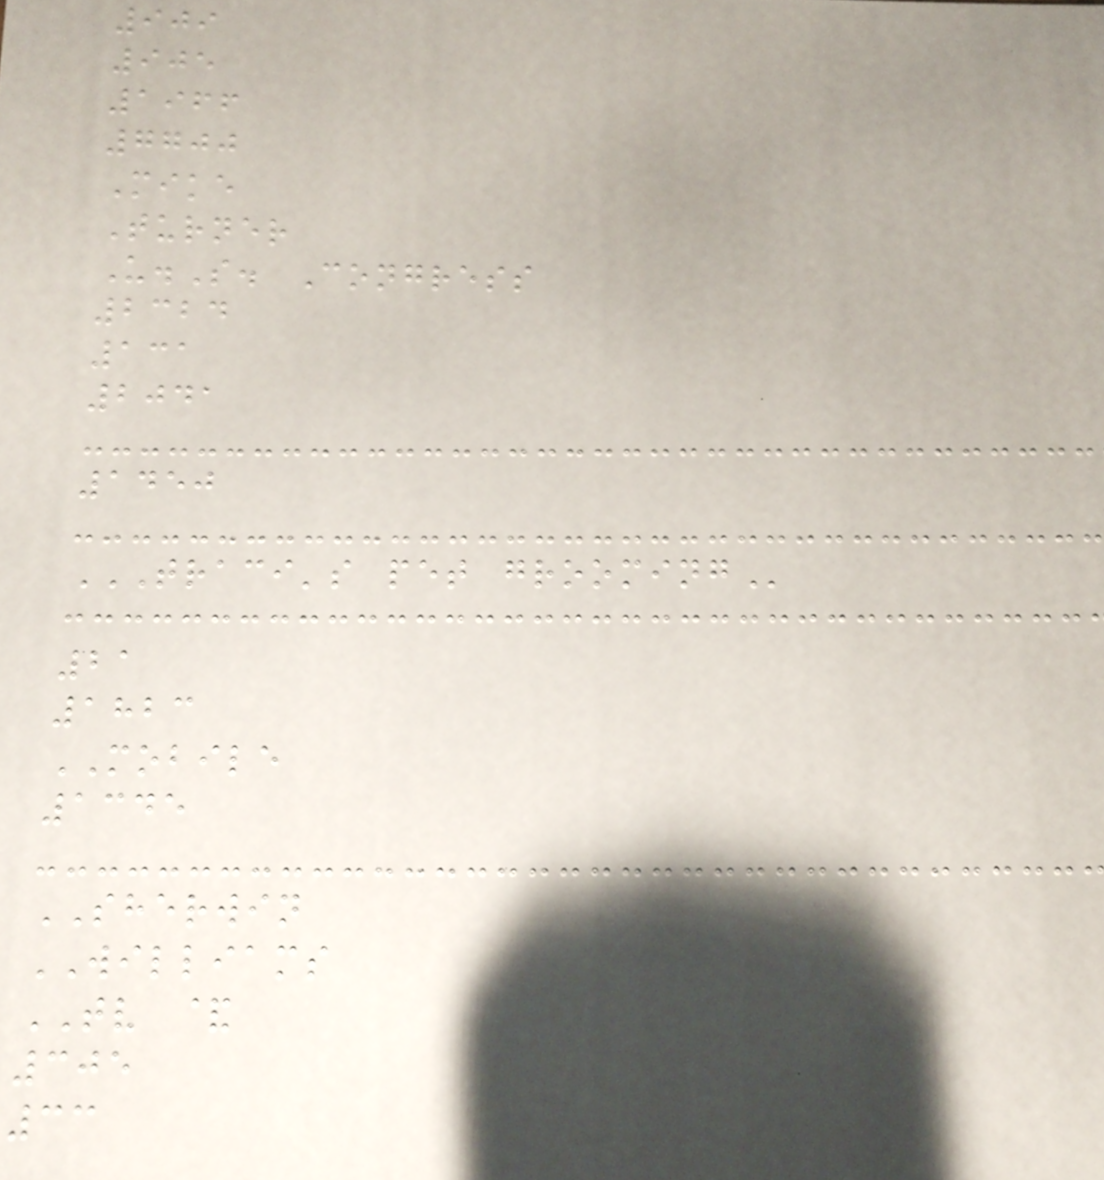909
905
1966
7700
Mike
Turner
U.S. Congress
2324
131
2041
1450
TRACI'S PET GROOMING
21
1823
MOBILE
1345
SHERWIN
WILLIAMS
TV &
305
33
